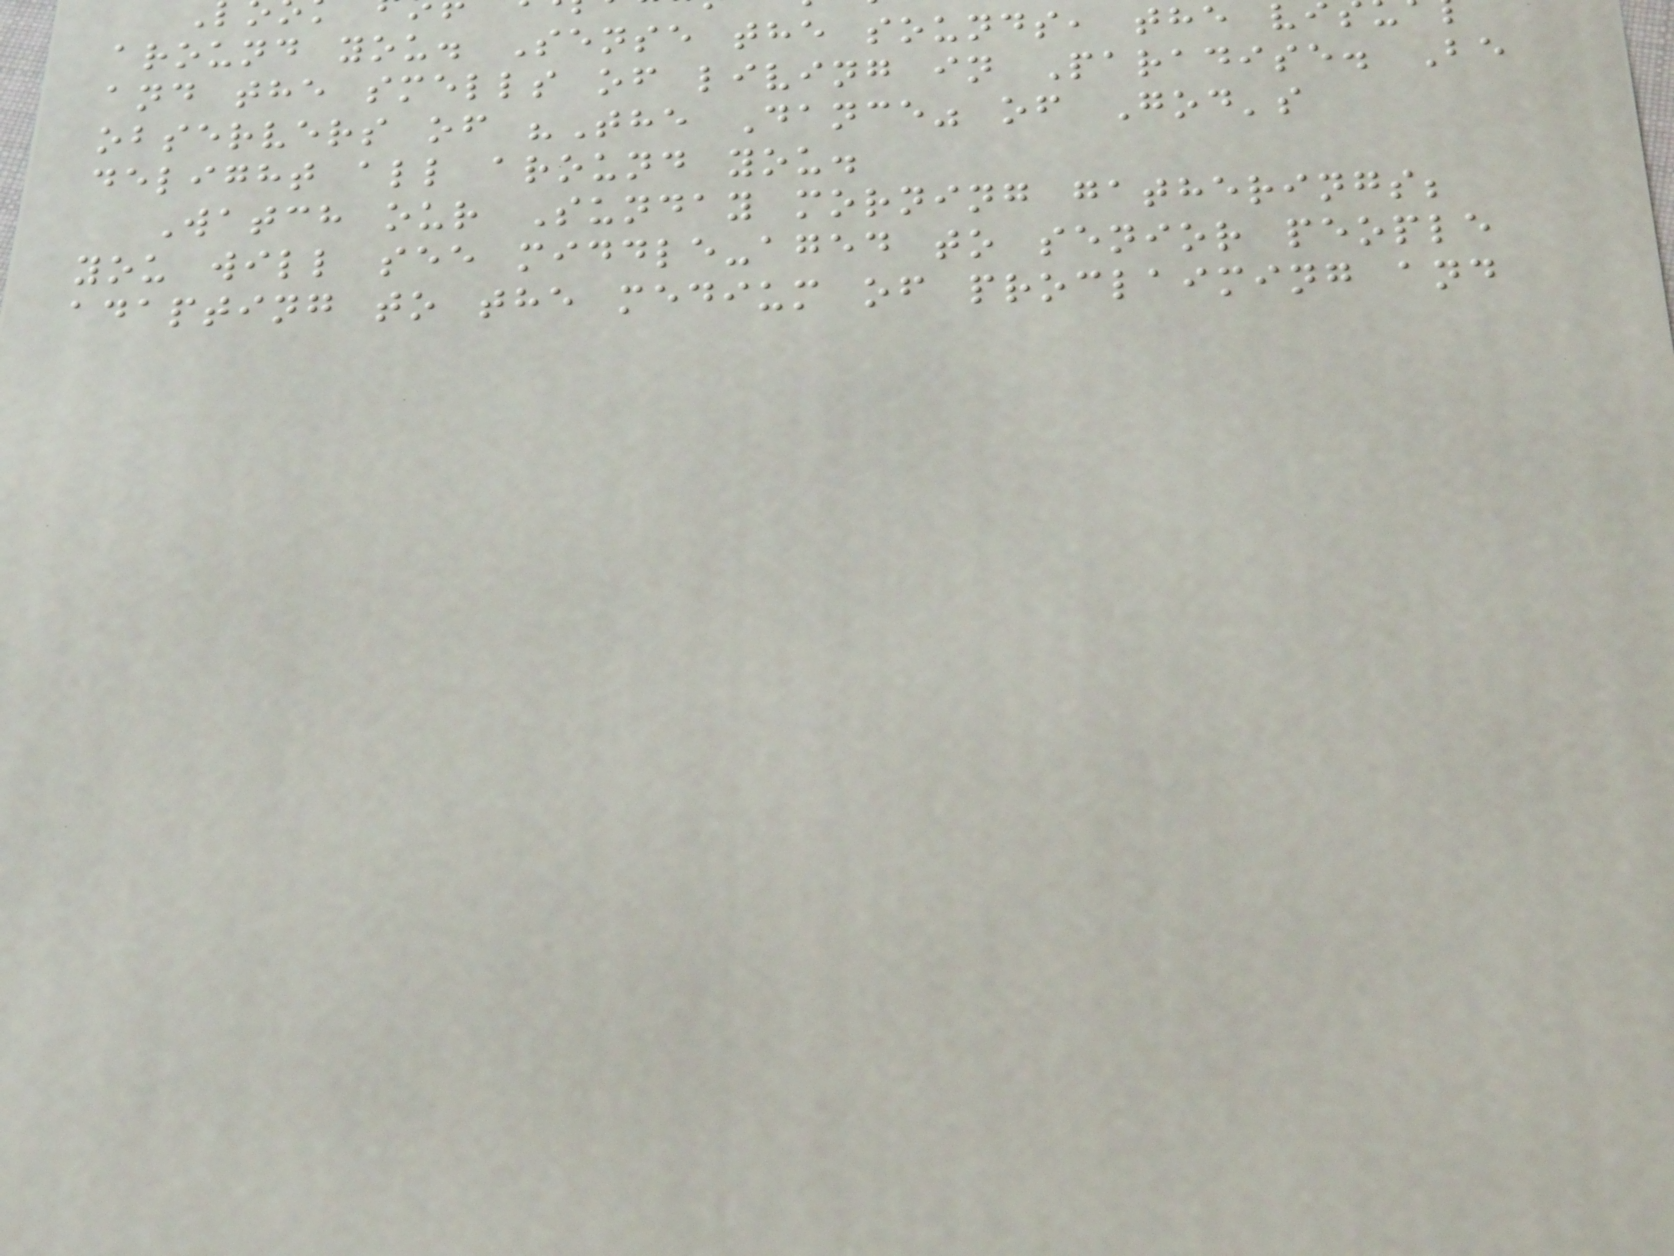around you. Sense the sounds, the v
and the smells of living in Paradise. Be
observers of "The Dance" of God's
delight all around you.
Watch our Sunday morning gatherings;
you will see middle-aged to senior people
adapting to the medium of proclaiming and
